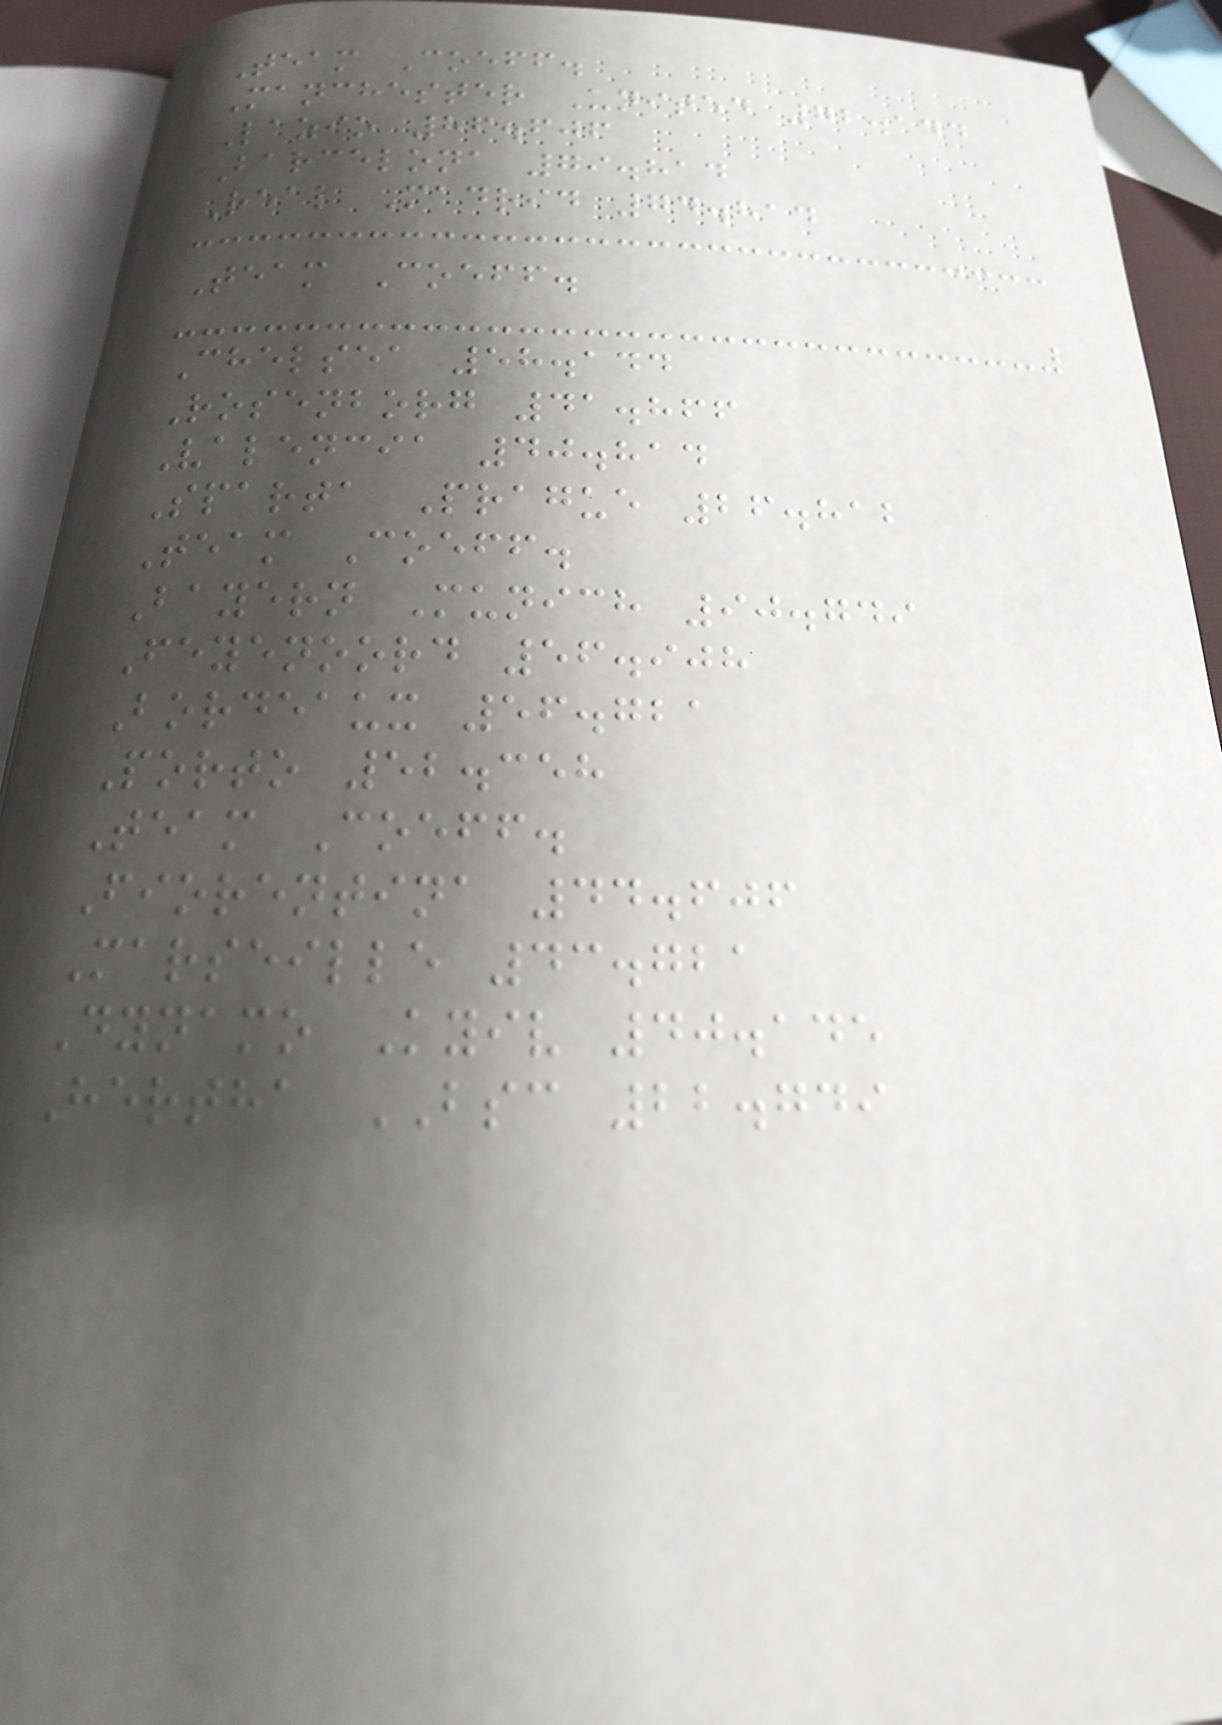Team Coeff.
Manchester United 72.144
Lazio 86.606
Barcelona 79.814
Real Madrid 74.814
Team Coeff.
Chelsea 58.144
Rosenborg 41.866
Valencia 40.814
Sparta Prague 26.812
Team Coeff.
Bayern Munich 90.749
Feyenoord 56.908
Bordeaux 56.721
Porto 52.358
Team Coeff.
Fiorentina 44.606
Marseille 43.721
Dynamo Kyiv 40.145
Hertha BSC 22.749
